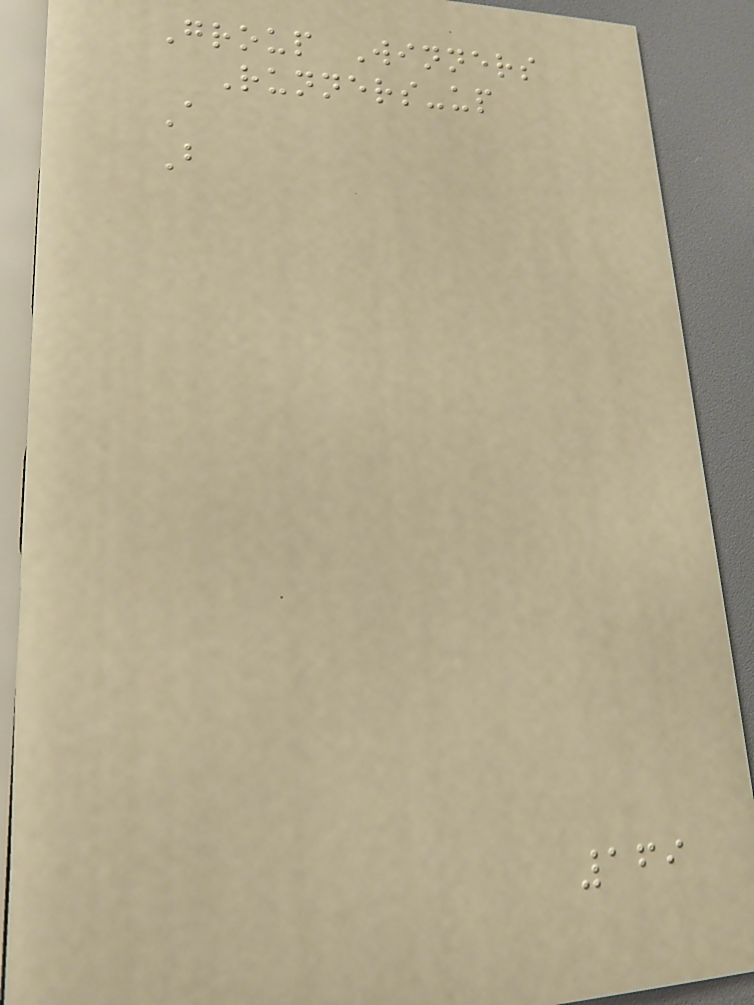Group Winners
Runners-up
A
B
169
